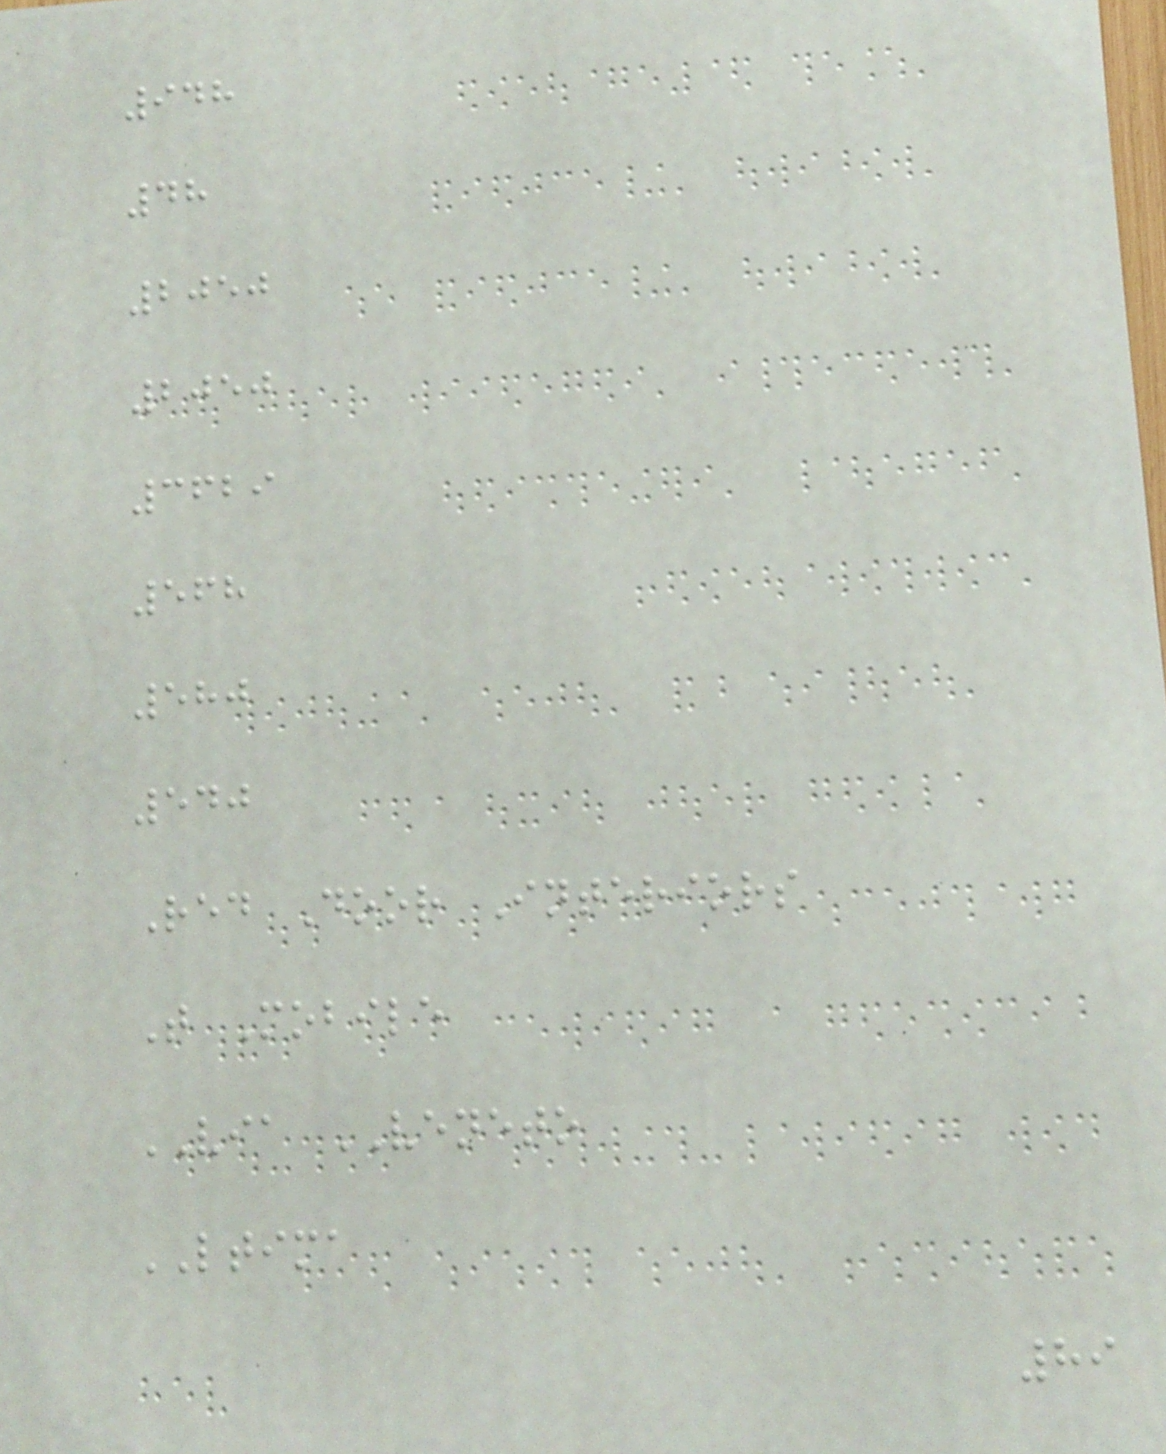948
48
2050
2050
3629
568
580
540
Red Door Interiors
T Mobile
VIA VENETO
LTIMA
89
